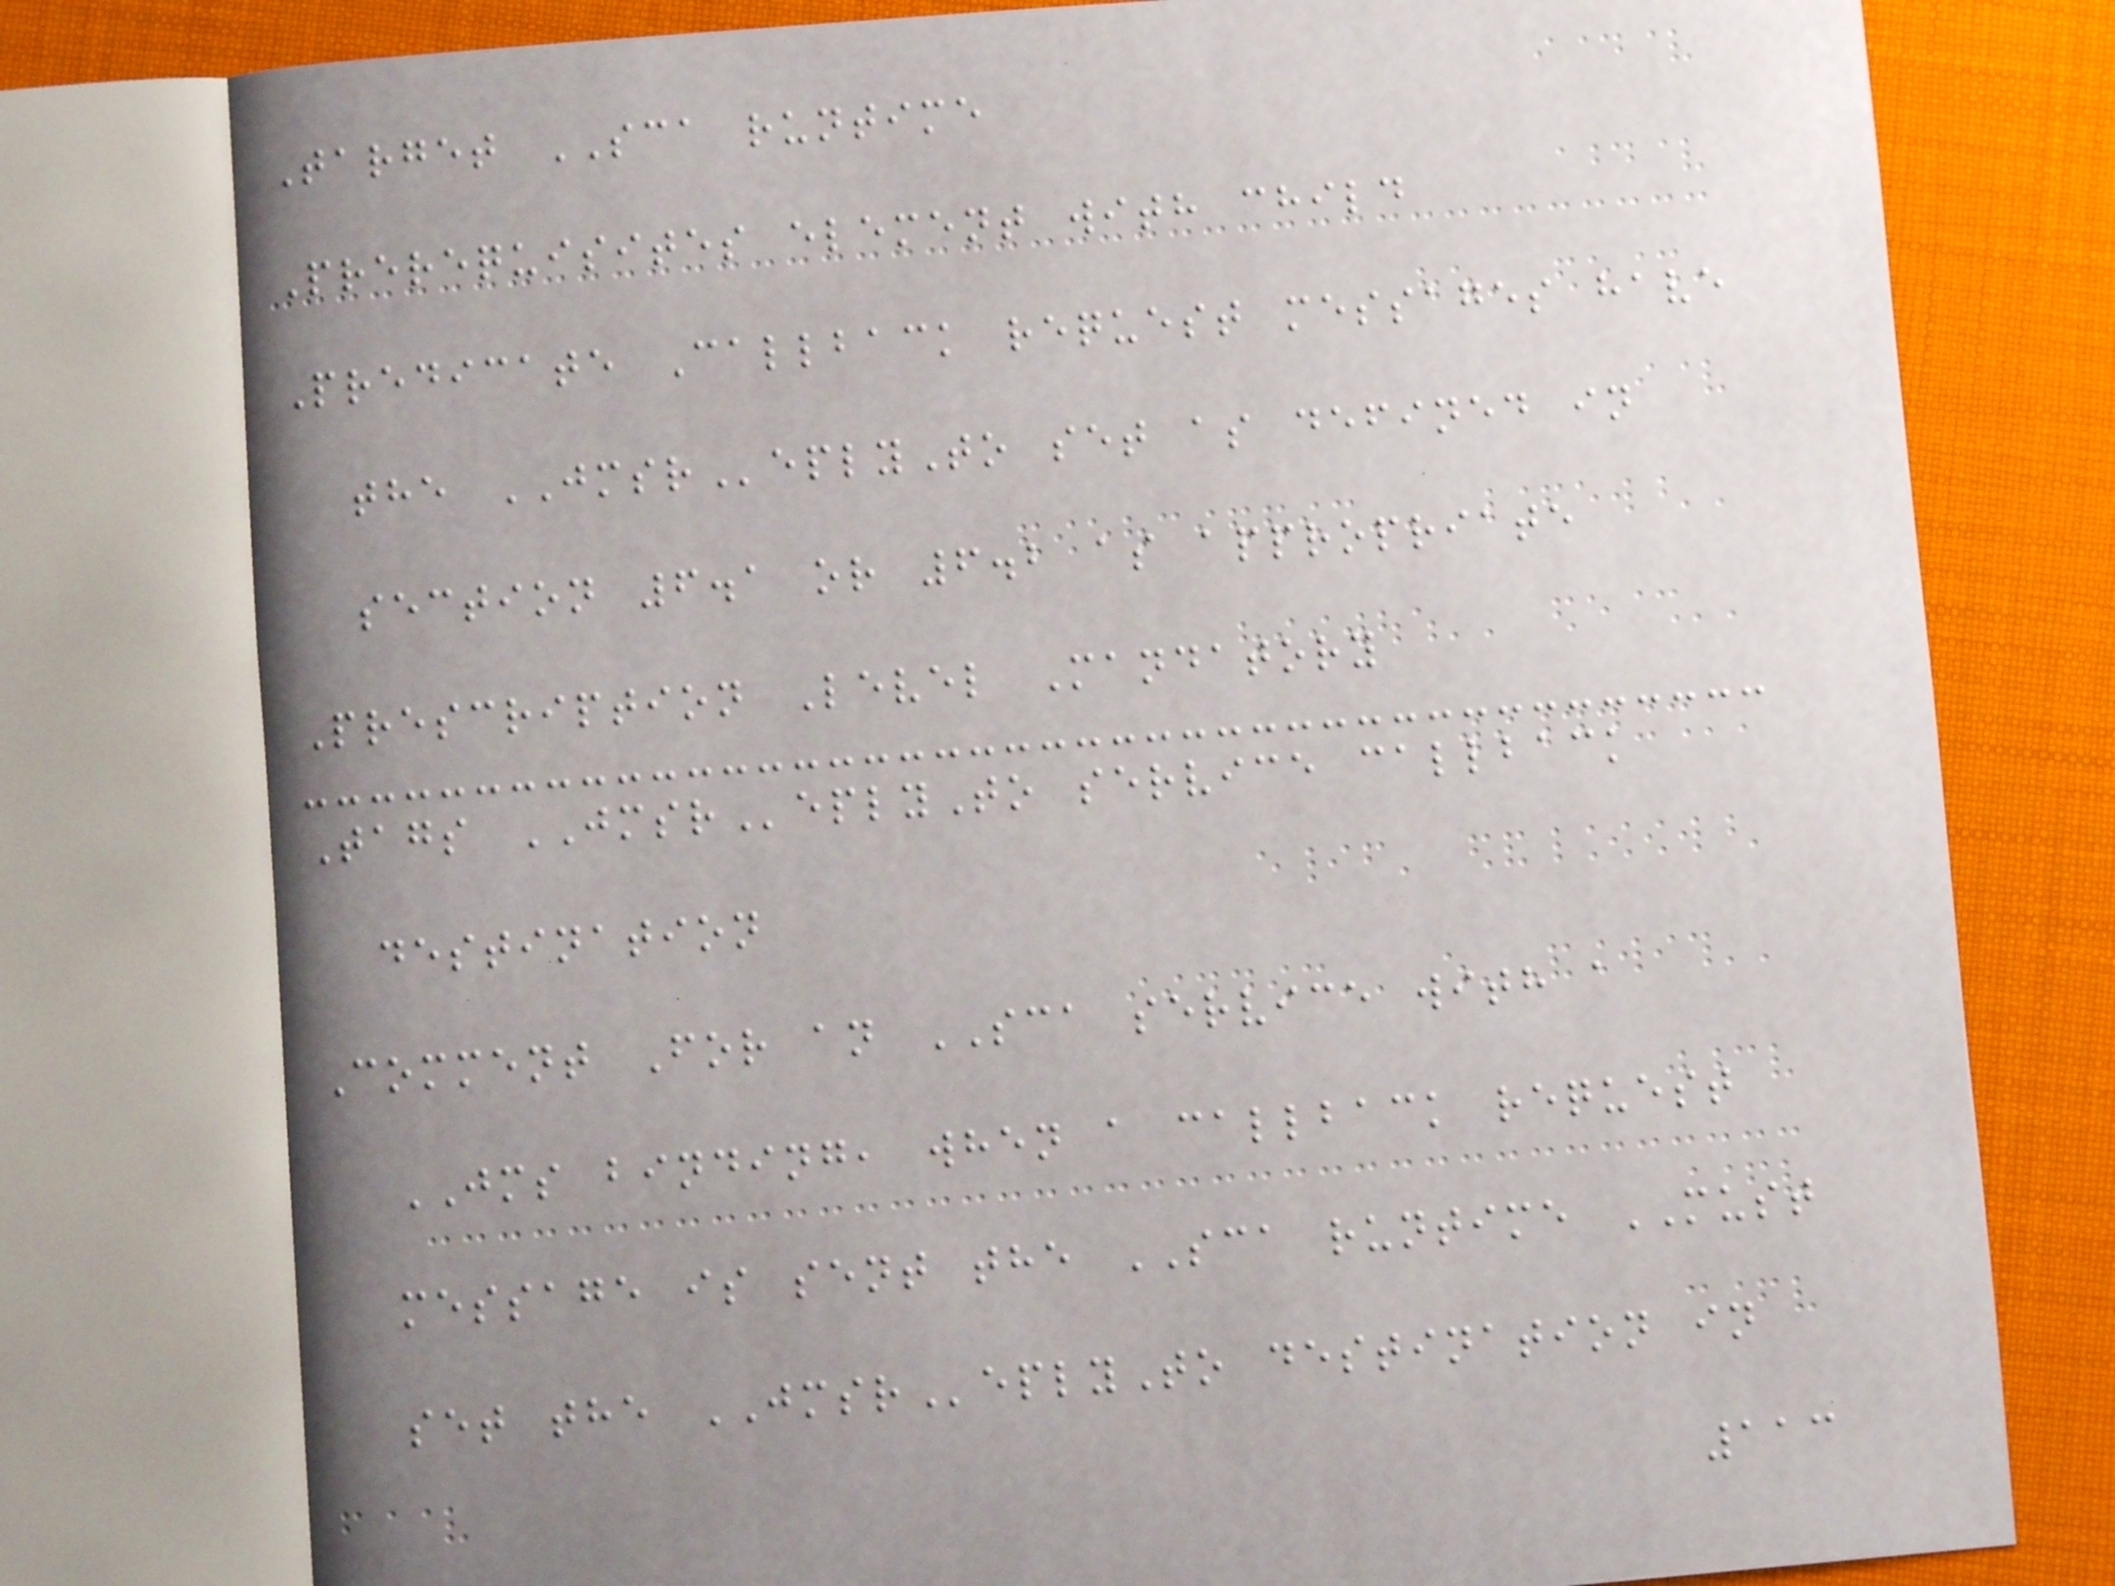Target SCA runtime
Prerequisites element with child
Predicate Callback request messages have
the JMSReplyTo set as defined in
section 6.1 or 6.2 as appropriate
Prescription Level Mandatory
Tags JMSReplyTo service callback
destination
Comment For an SCA service with a
JMS binding, when a callback request
message is sent the SCA runtime MUST
set the JMSReplyTo destination in
113
